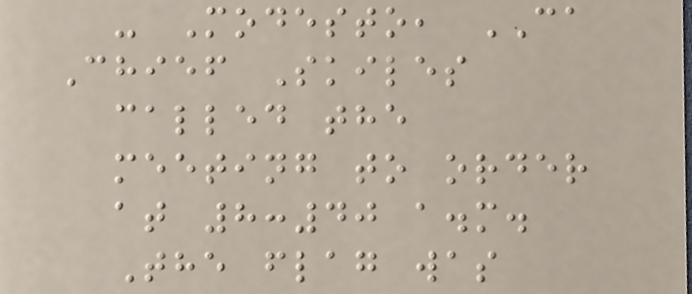- Modesto, CA
Chief Skiles
called the
meeting to order
at 8:40 a.m.
The flag was
